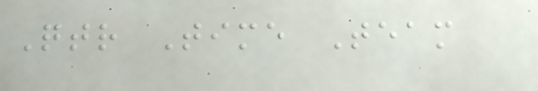Qtr Time Team
